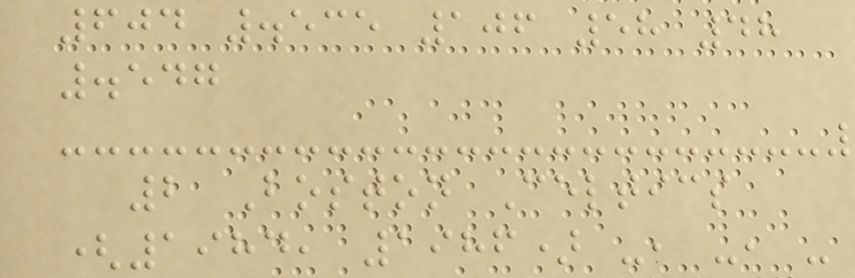604 .535 106 58 48
.547
2 Boston Celtics
(1984, 1986) -, -, -
